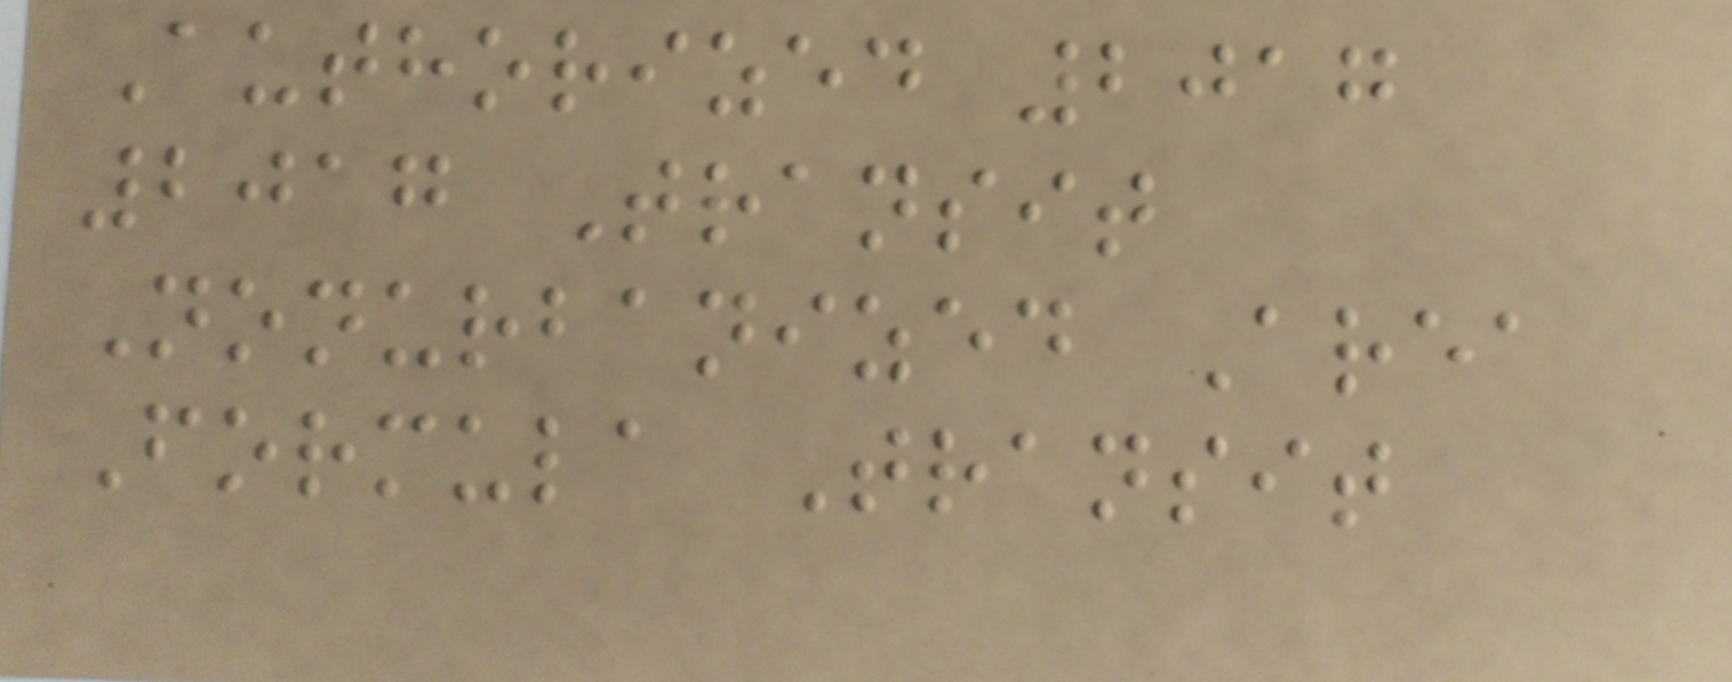Authorized 2017
2017 Transit
Nonurbanized Area
Formula Transit
